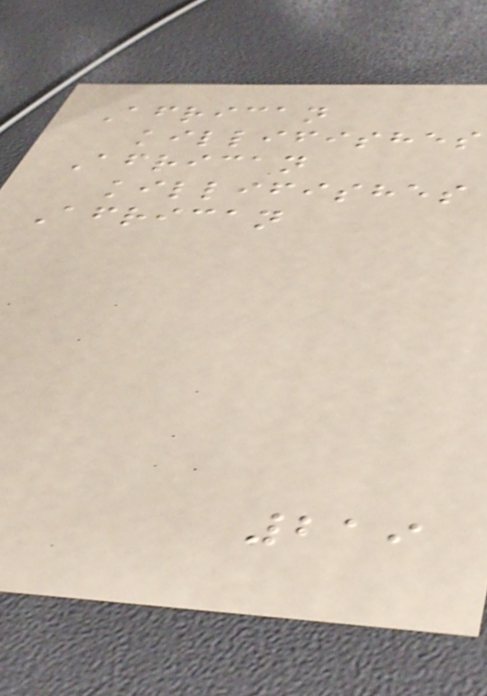African
killifishes
African
killifishes
African
219
